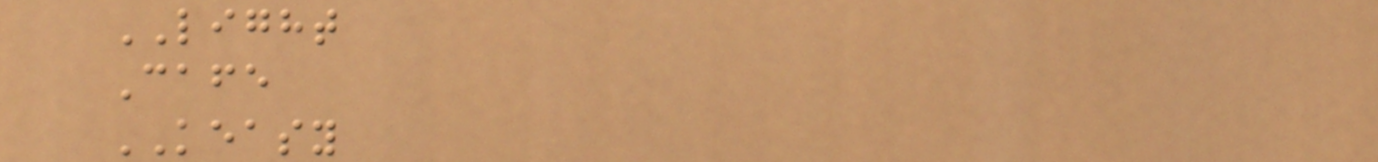LIGHT
Cafe
KEASY
